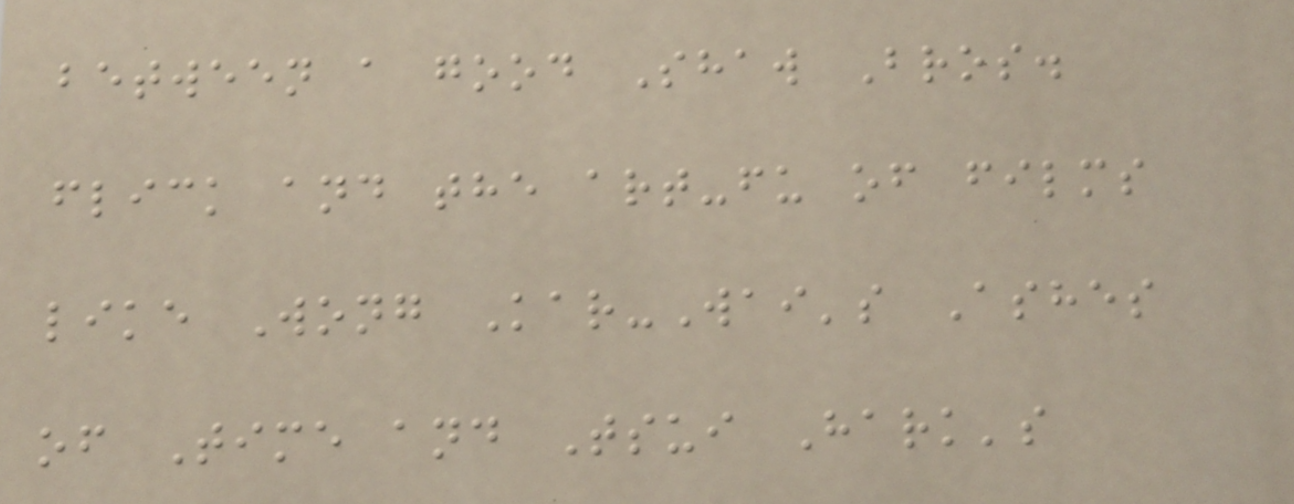between a good Shaw Bros.
flick and the art-fu of films
like Wong Kar-Wai's Ashes
of Time and Tsui Hark's
